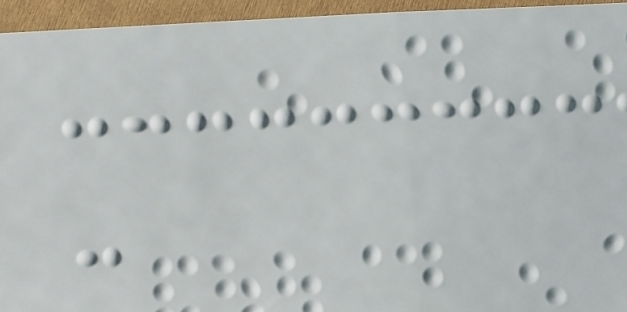-
